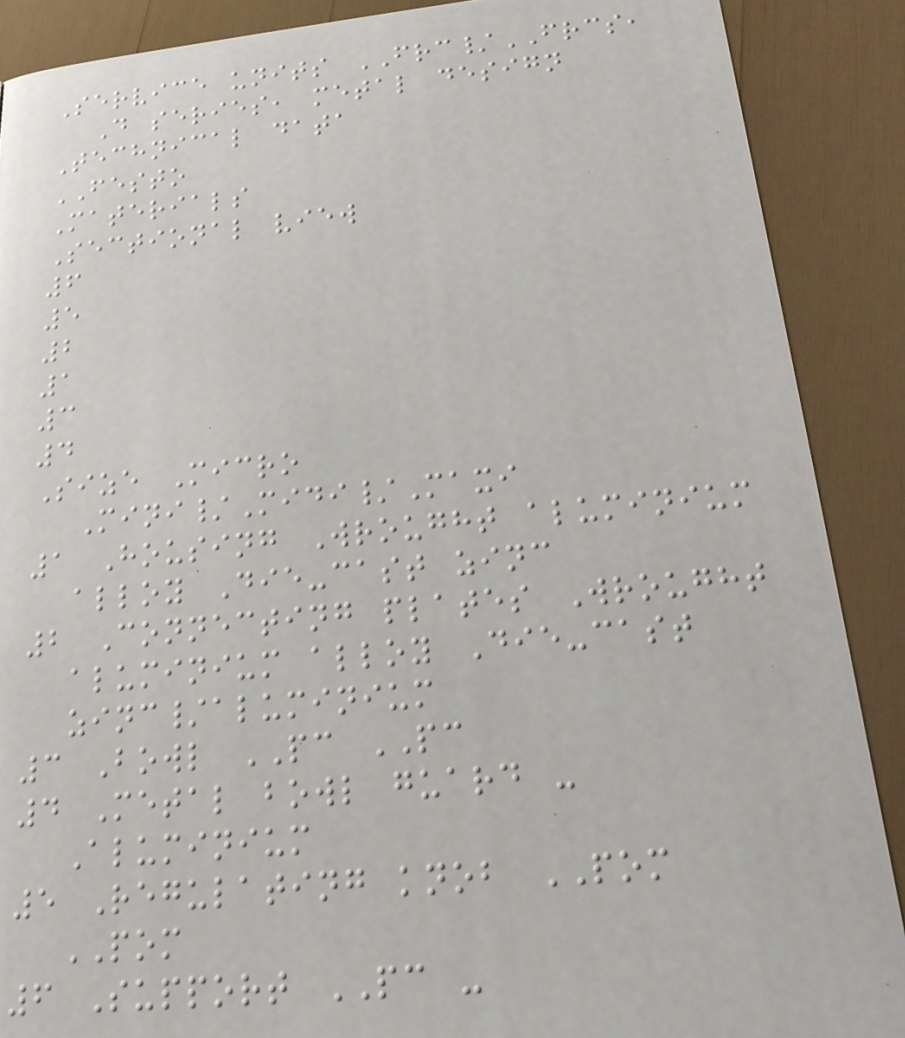Service units FRC/FRCS,
D series, metal design
Technical data
FESTO
Materials
Sectional view
6
5
2
1
3
4
Size Micro
Mini/Midi/Maxi
1 Housing Wrought aluminium
alloy Die-cast zinc
2 Connecting plates Wrought
aluminium alloy Die-cast
zinc/aluminium
3 Bowl PC PC
4 Metal bowl guard -
Aluminium
5 Regulating knob POM
POM
6 Support PC -
